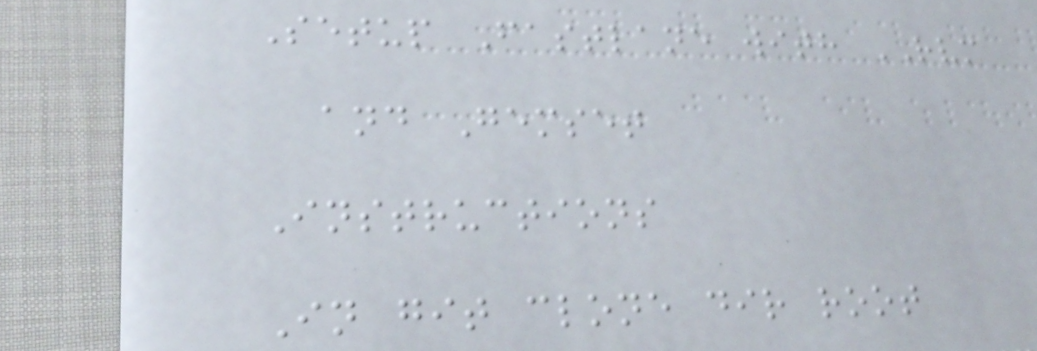Setup Fastlane with RVM
and Gemset
Instructions
In git clone dir root
